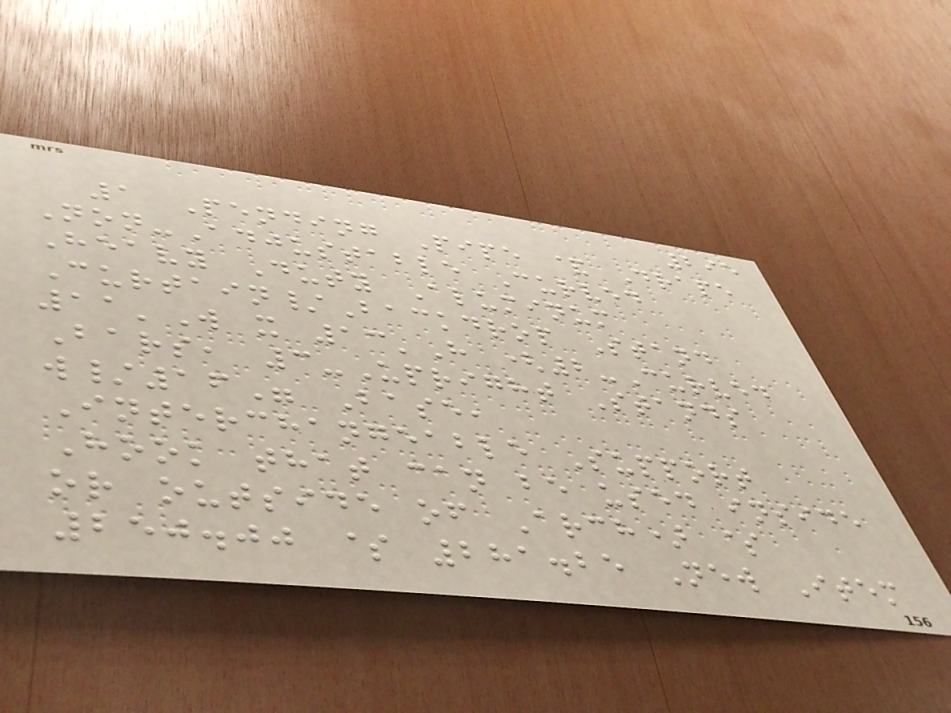295
1 Pending Pipe & Drape
Non-Adjustable Curved
Heavy Duty Aluminum
Curtain/Backdrop Stand
11'W x 13'H (2-Curved
Bars, 3-Upright Stands
w/16" Base,
Interchangeable Support
Hook that can be used inside
or outside of Arch) $
250.00 $ 281.25 New Item
